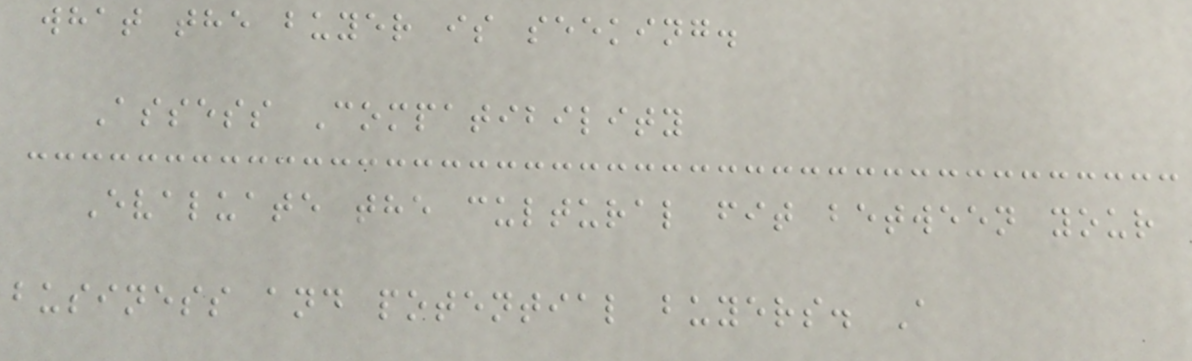what the buyer is seeking.
Assess Compatibility
Evaluate the cultural fit between your
business and potential buyers. A
